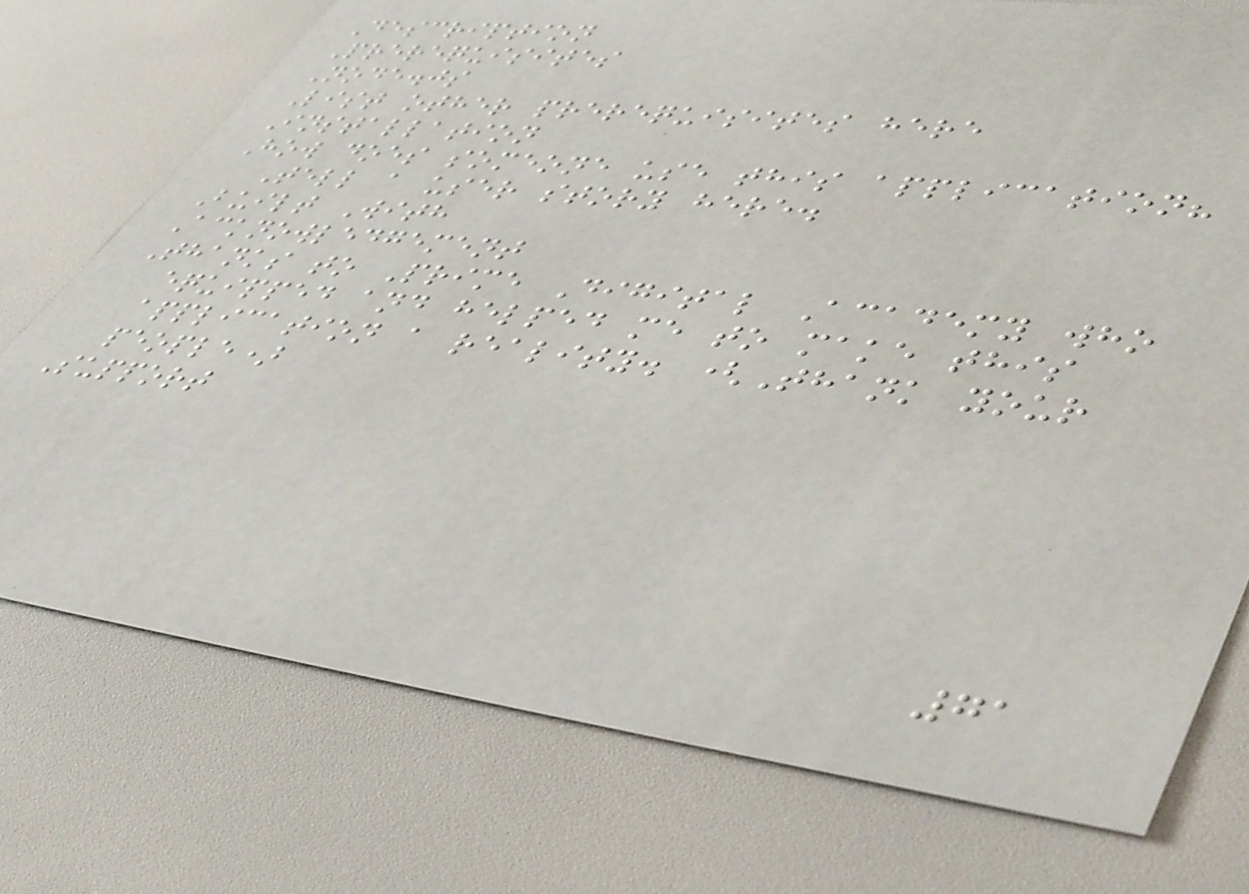Description
Prerequisites
Node.js
List other prerequisites here
Installation
How does someone use this application?
Tell a user story here.
Built With
Acknowledgement
Thanks to Prime Digital Academy who
equipped and helped me to make this
application a reality. (Thank your
people)
Support
71
